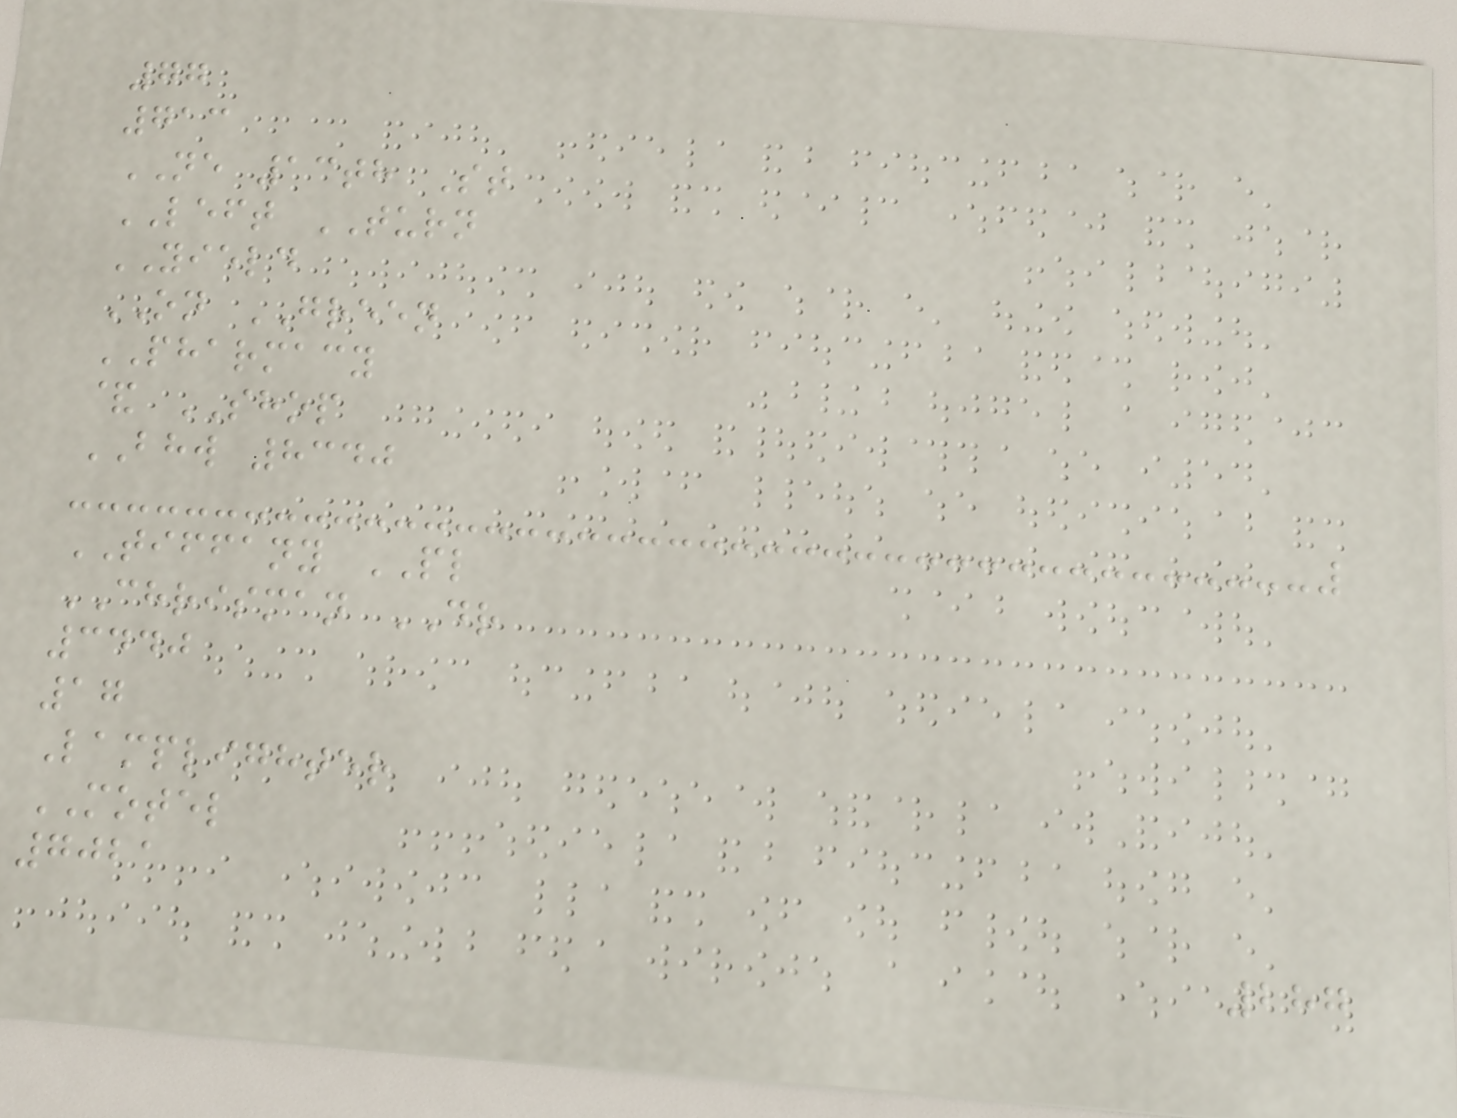77
713
NE 13th St
LEFT TURN
YIELD
ON GREEN
PHARMACY
& SHOP
BHW 8340
TIFFANY PL
CHRISMAN DR
3440
17
Lamplighter
MOTEL
7021
287
